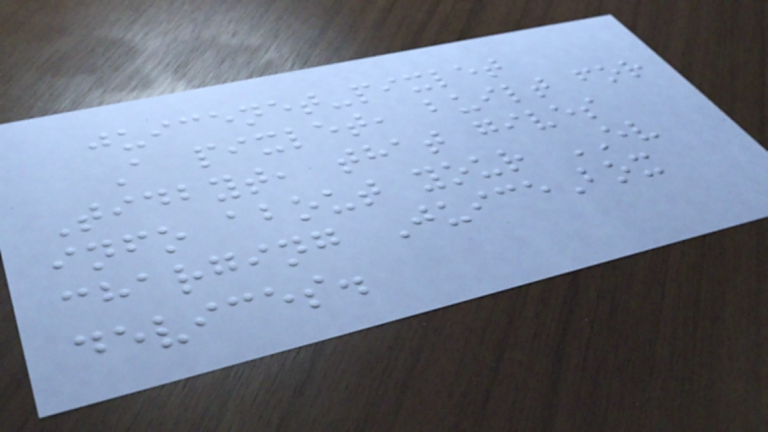juicenet-pixlet
A pixlet, built for
Tidbyt, that gives
info about your EV
charging JuiceBox
devices.
